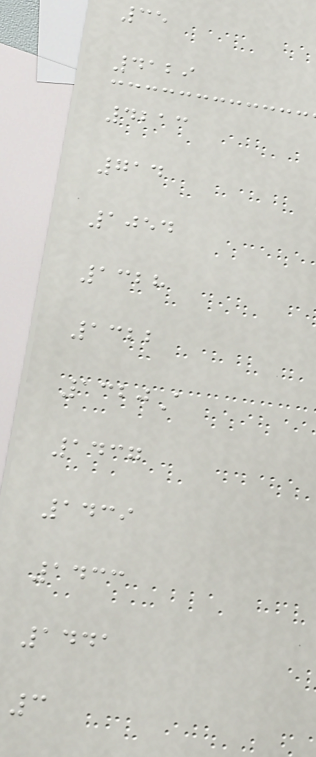35
4129
4213
714
1054
1328
1322
1320A
1437
1439
1433
1441
3
